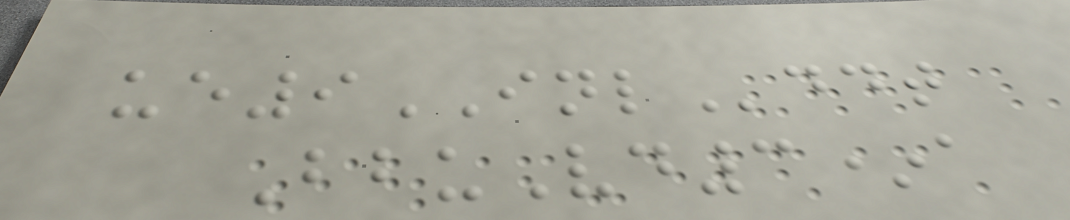ue9INLddt
BbuVd3*a
